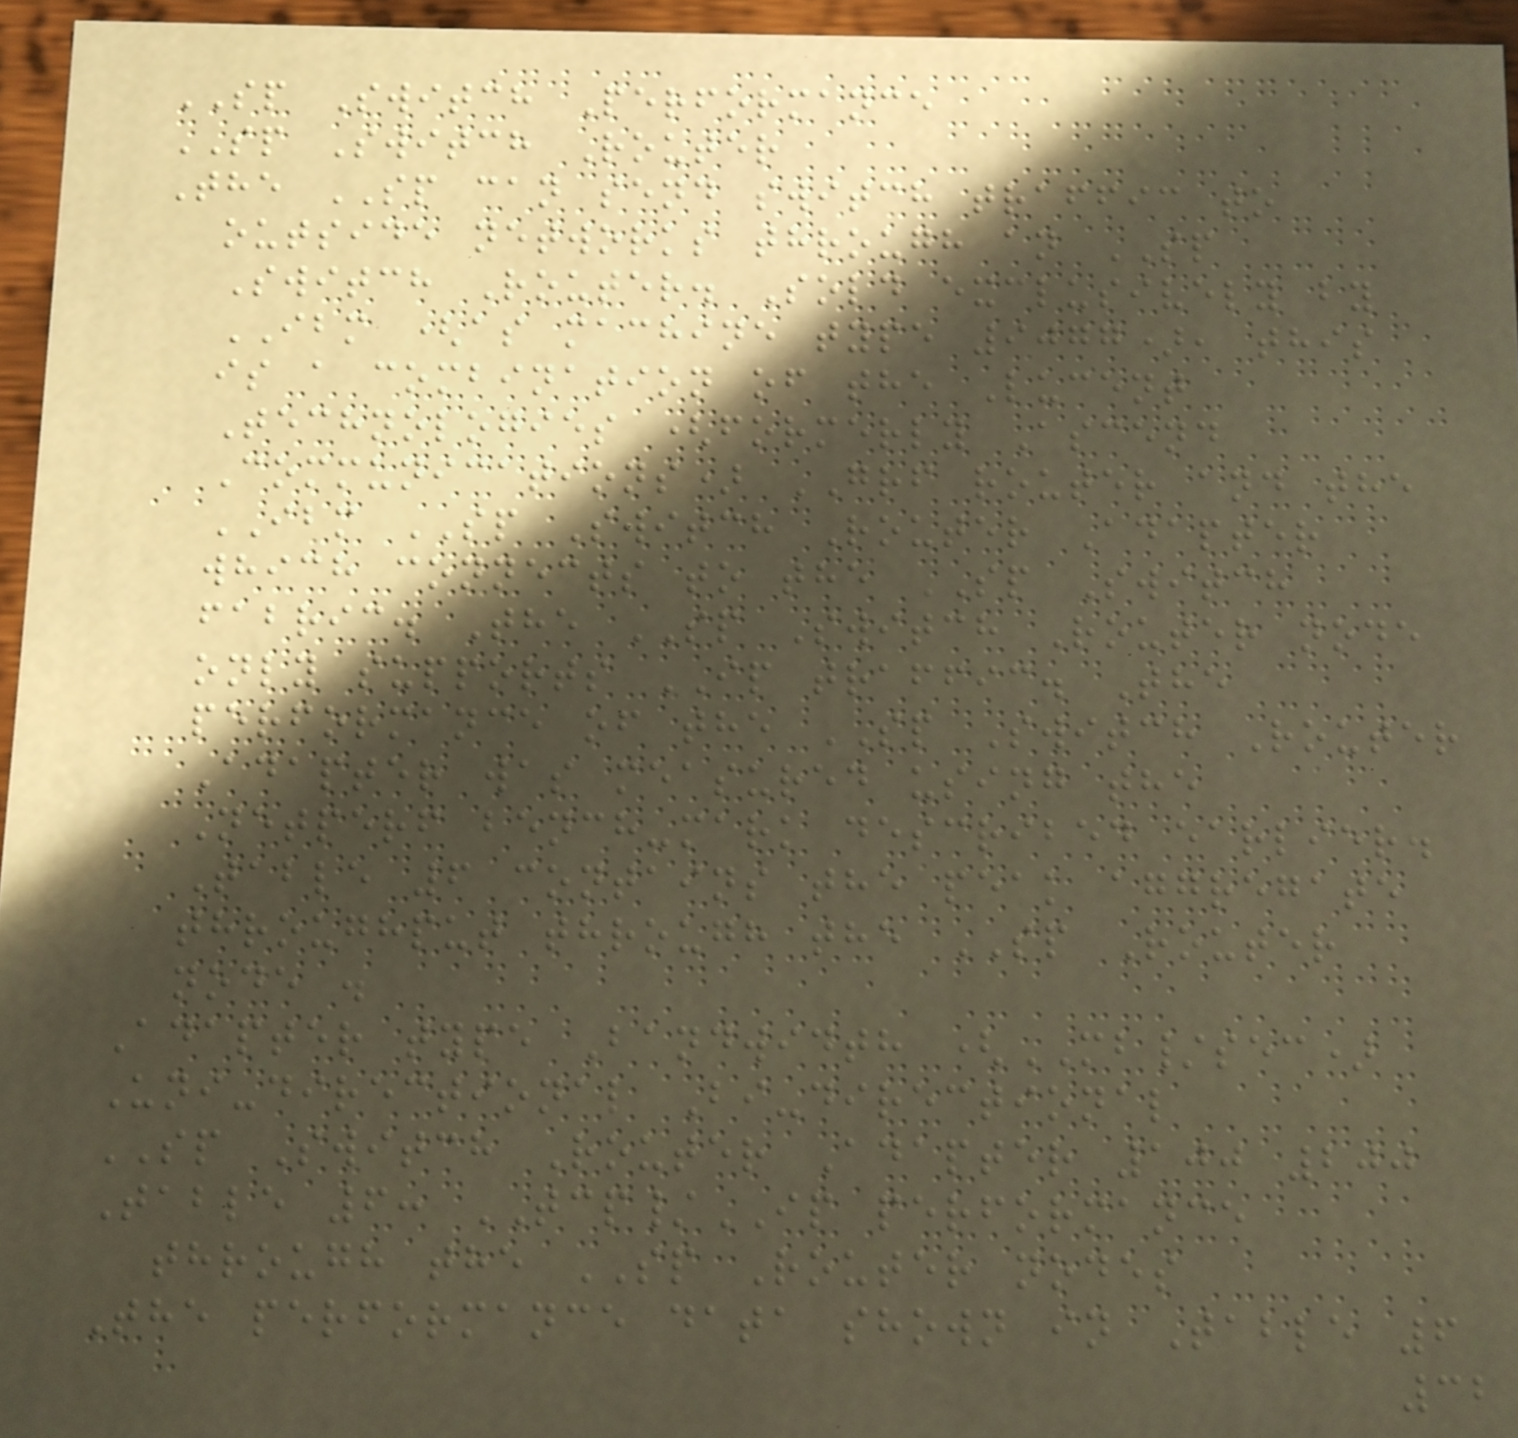SP Switch Performance
SP Switch Router
The SP can send switch traffic to
outside networks through an SP
Switch Router. Sold exclusively by
IBM (as machine type 9077), this
is a combination of the Lucent
Technologies (formerly Ascend
Communications) GRF router and the
IBM SP Switch Router Adapter
which connects to the SP Switch
fabric. The SP Switch Router node
only supports IP traffic. The
performance of the SP Switch Router
Adapter was measured using the
Netperf bench-mark described earlier.
Table 6 contains the peak aggregate
throughput through the SP Router
node .
Adapter type Bandwidth (MB/sec)
Uni-directional Bi-directional
SP Switch Router Adapter 100 200
Table 6: TCP/IP performance
through the SP Router nodes
The performance data shown in Table 6
32
